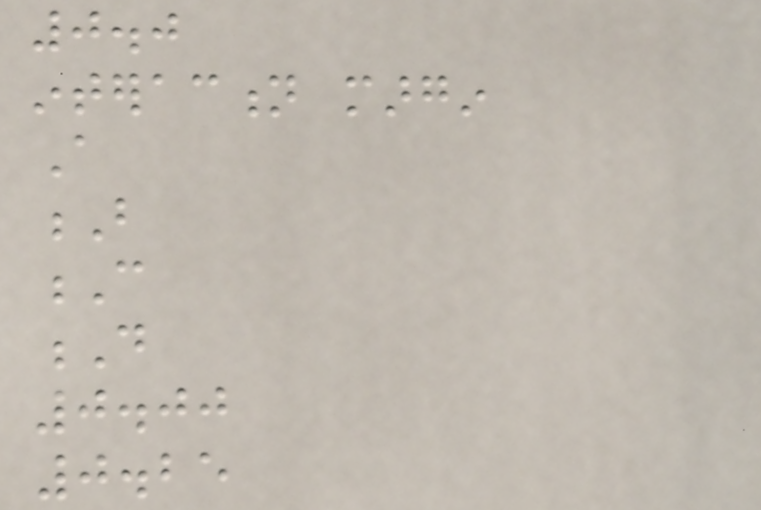0.0
interaction margin
A
B
C
D
0.00
0.25
